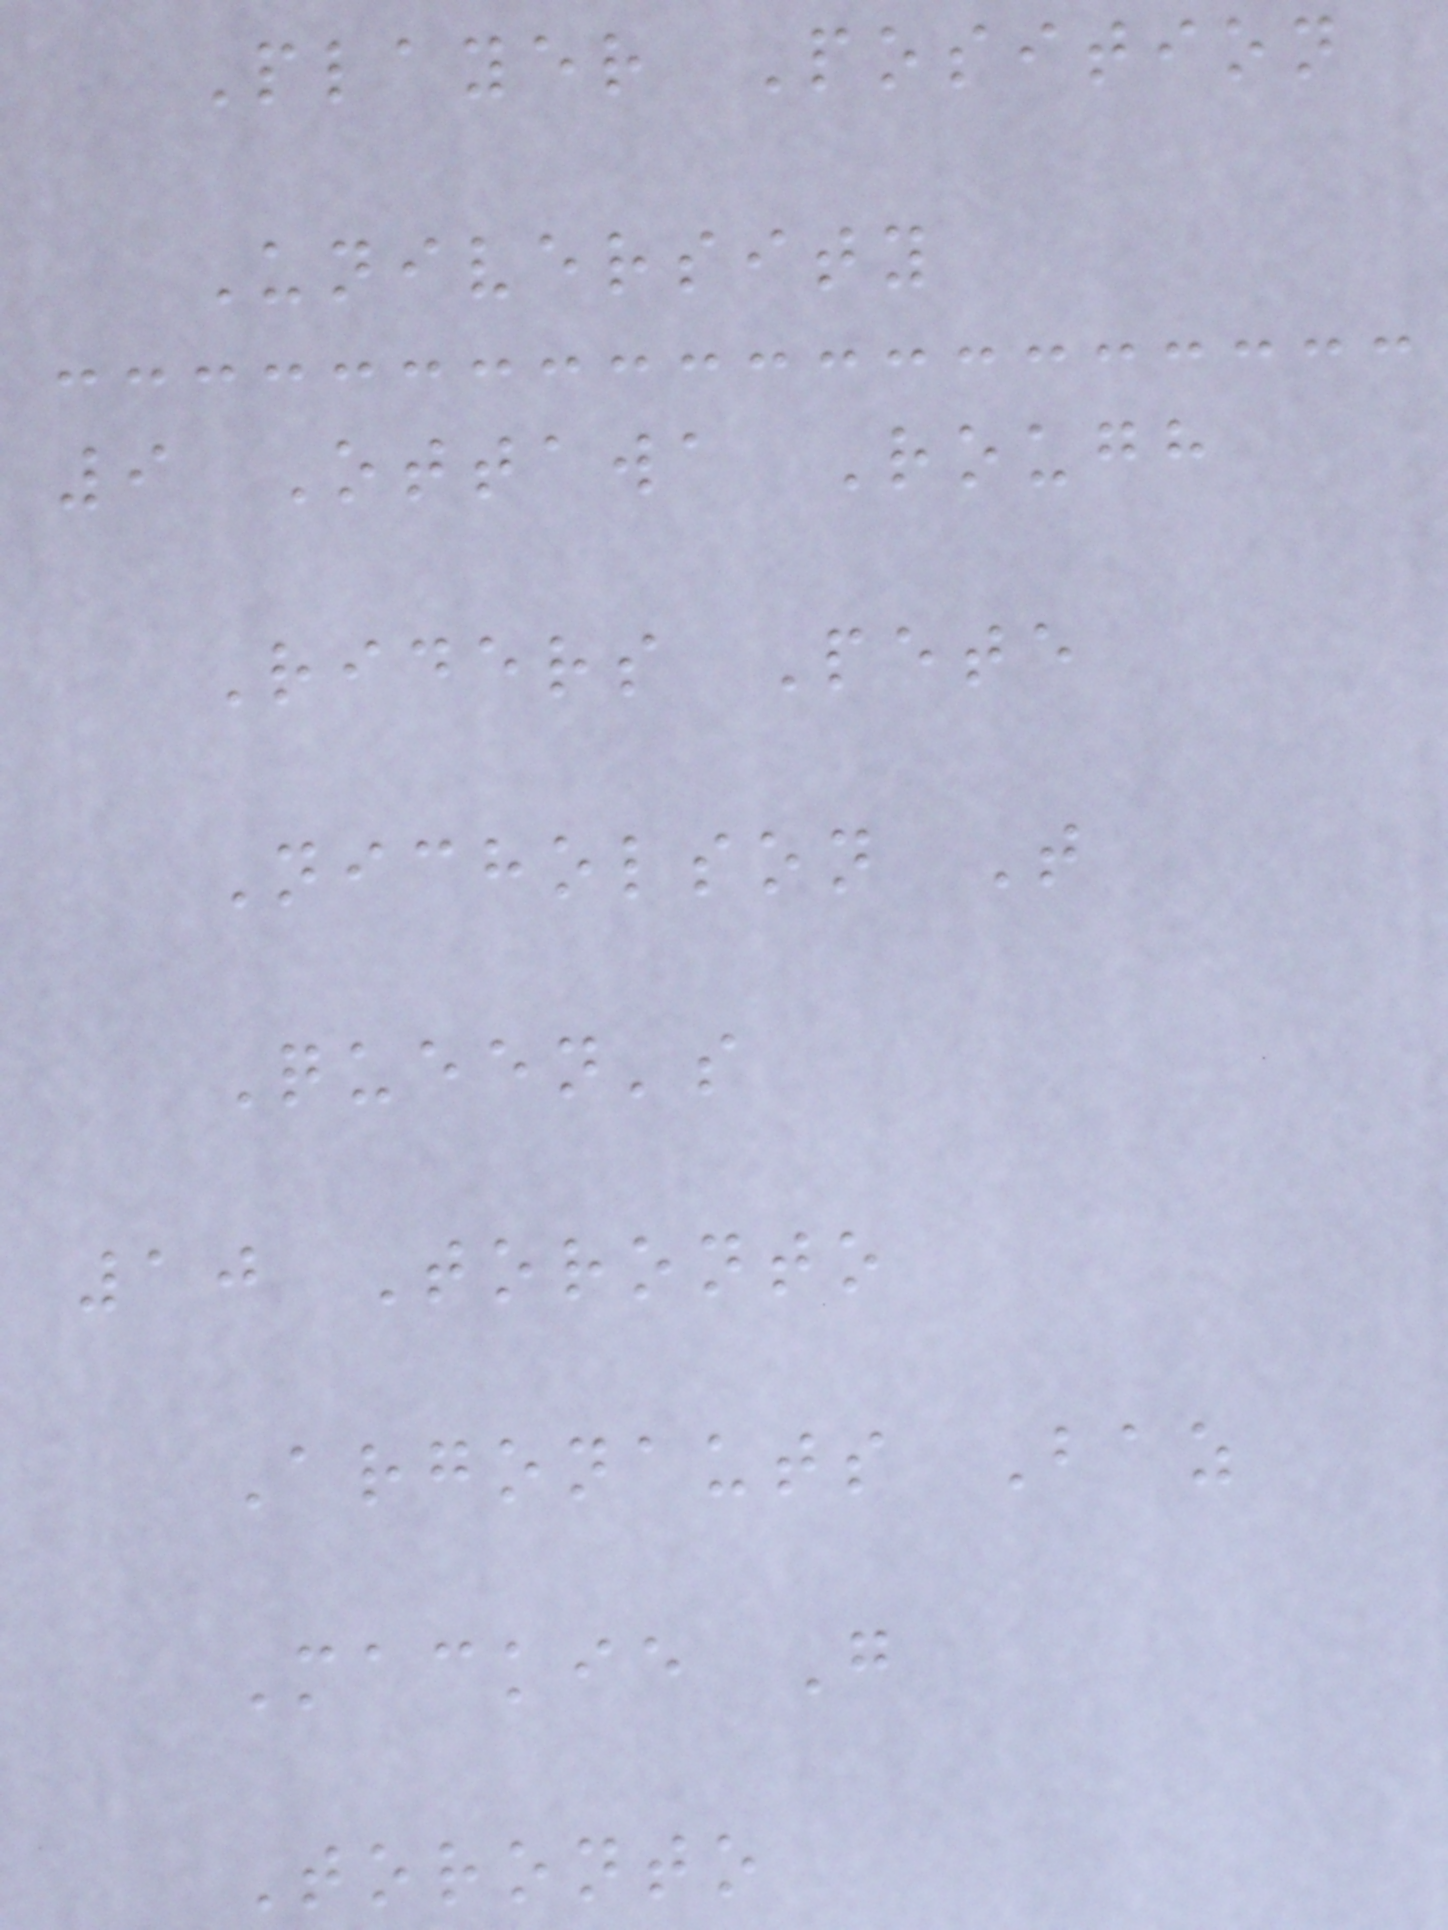Player Position
University
9 Ottawa Rough
Riders Pete
Nicholson T
Queen's
10 Toronto
Argonauts Baz
Mackie G
Toronto
